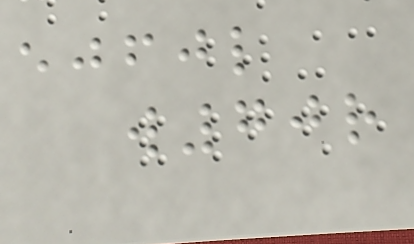ejfjl
w70r
